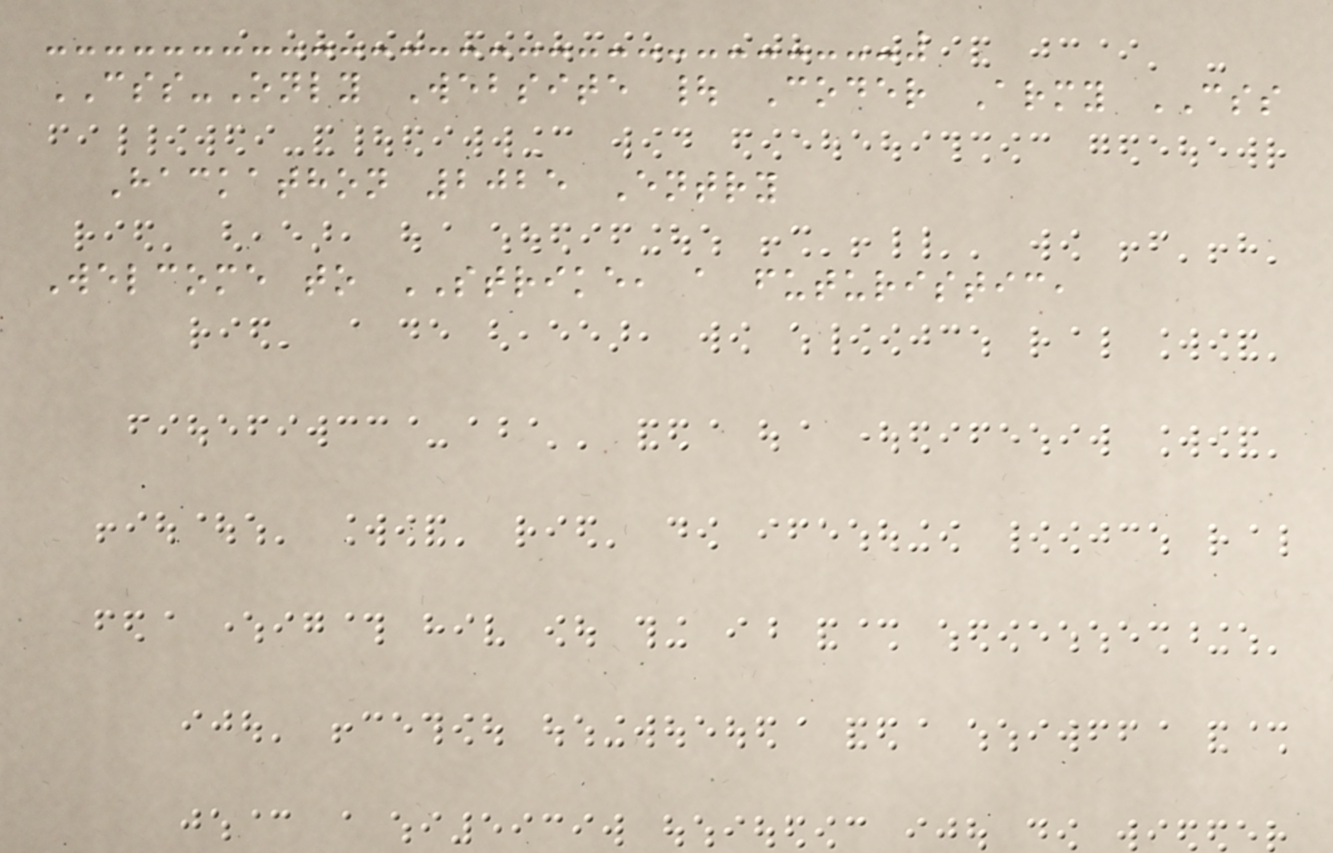CSS-Only Website | Coder Army CSS
Hackathon 2025 Entry
Welcome to STRIKE, a futuristic,
